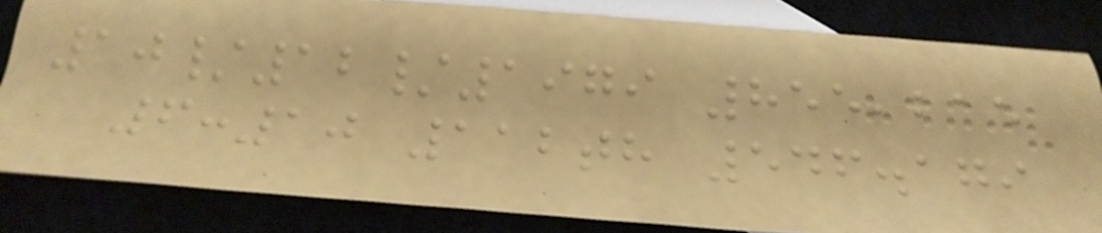10/12/1979 855,215
6:10 112th 546.179
